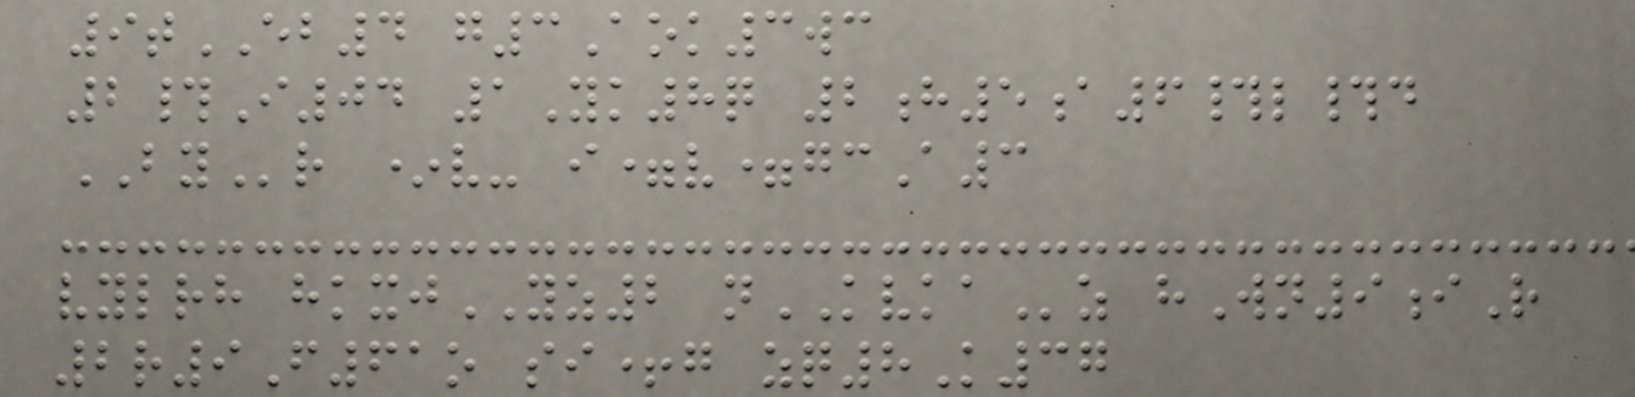9tEB4 g3Aok3wc
2#I04 1Yk8q 2h5a6#l#d
BYr *v- i=v=gcA3
vylrh hkxjYZ2 nKVKAz hWn9iR
2r9F61o si+g zq8K37
